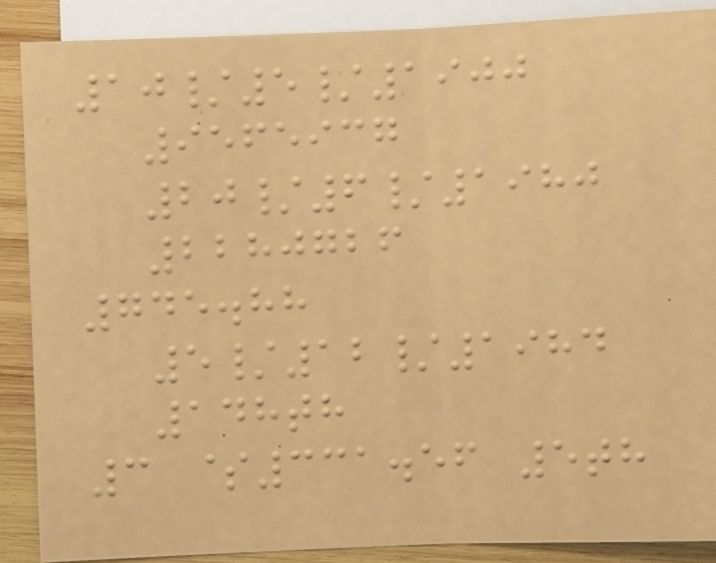10/5/1900
9565937
20/6/1980
2280726
745.88
5/12/1984
148th
3 $331.56 5th
